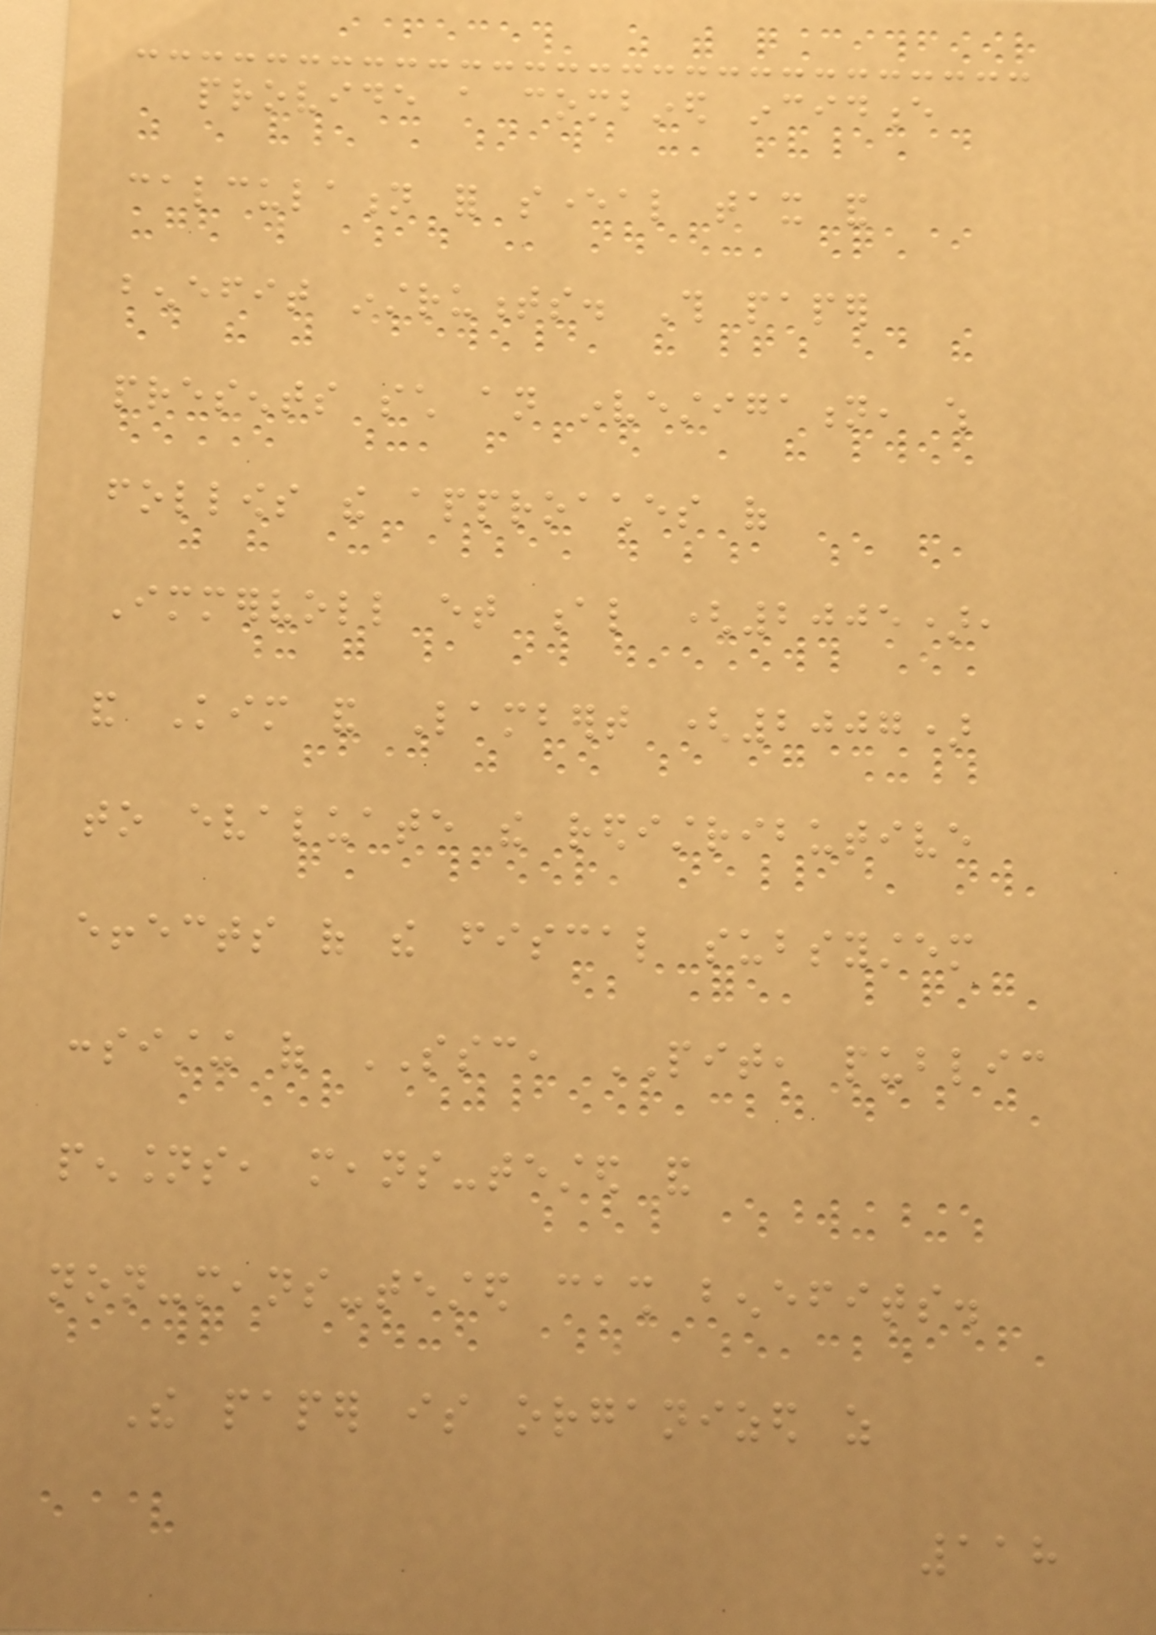provide a combined incidence
calculation for several tax and
benefit instruments. This paper
presents such an investigation, which
follows the approaches of
Immervoll et al (2005),
and Kim and Lambert (2007)
to evaluate the redistributive
effects of the fiscal subsystem
consisting of SSC, PIT, public
pensions, means-tested and
non-means-tested cash benefits.
The paper is organized as
118
